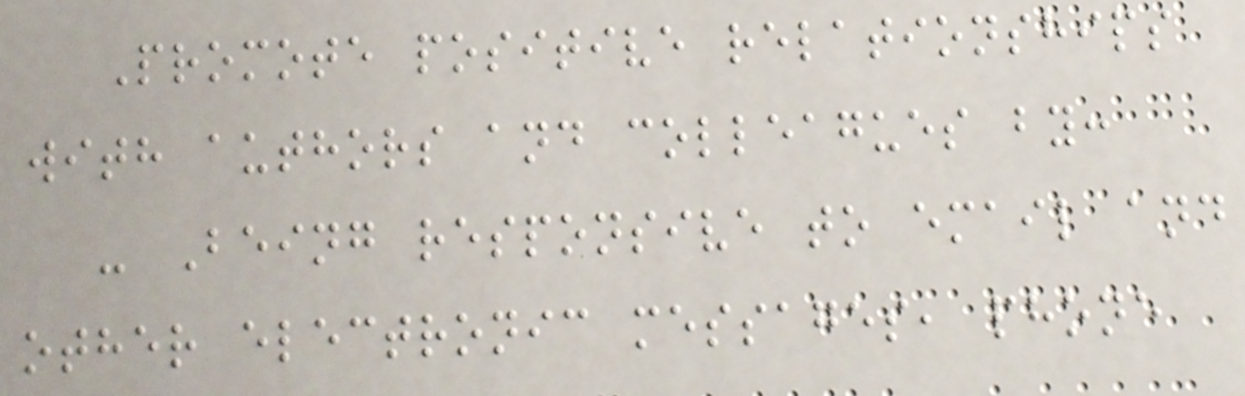Promote positive relationships
with authors and colleagues by:
- Being responsive to email and
other electronic messages, phone
